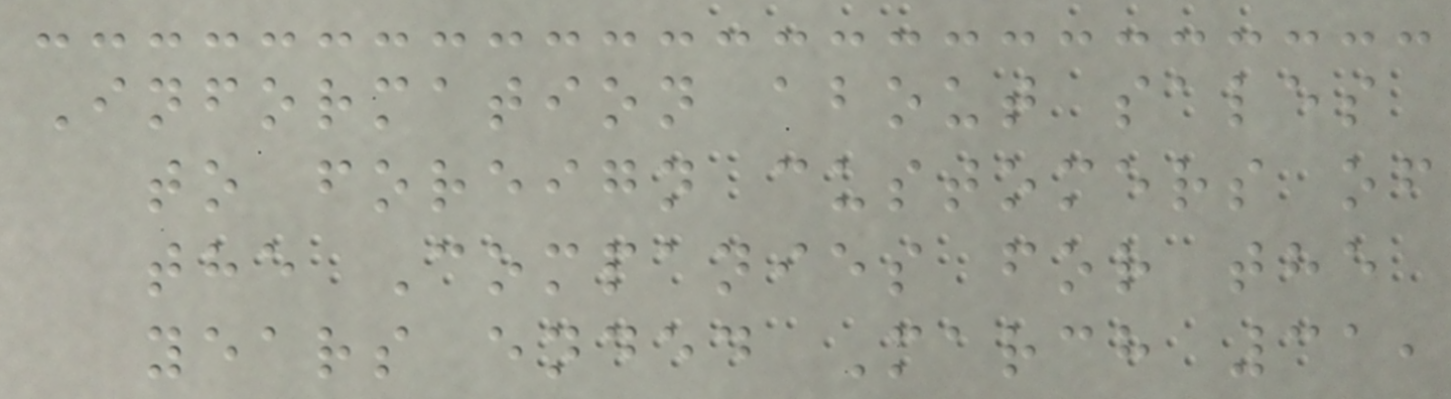Information about sales
to foreign customers of
the Companies for the
years ended March 31,
